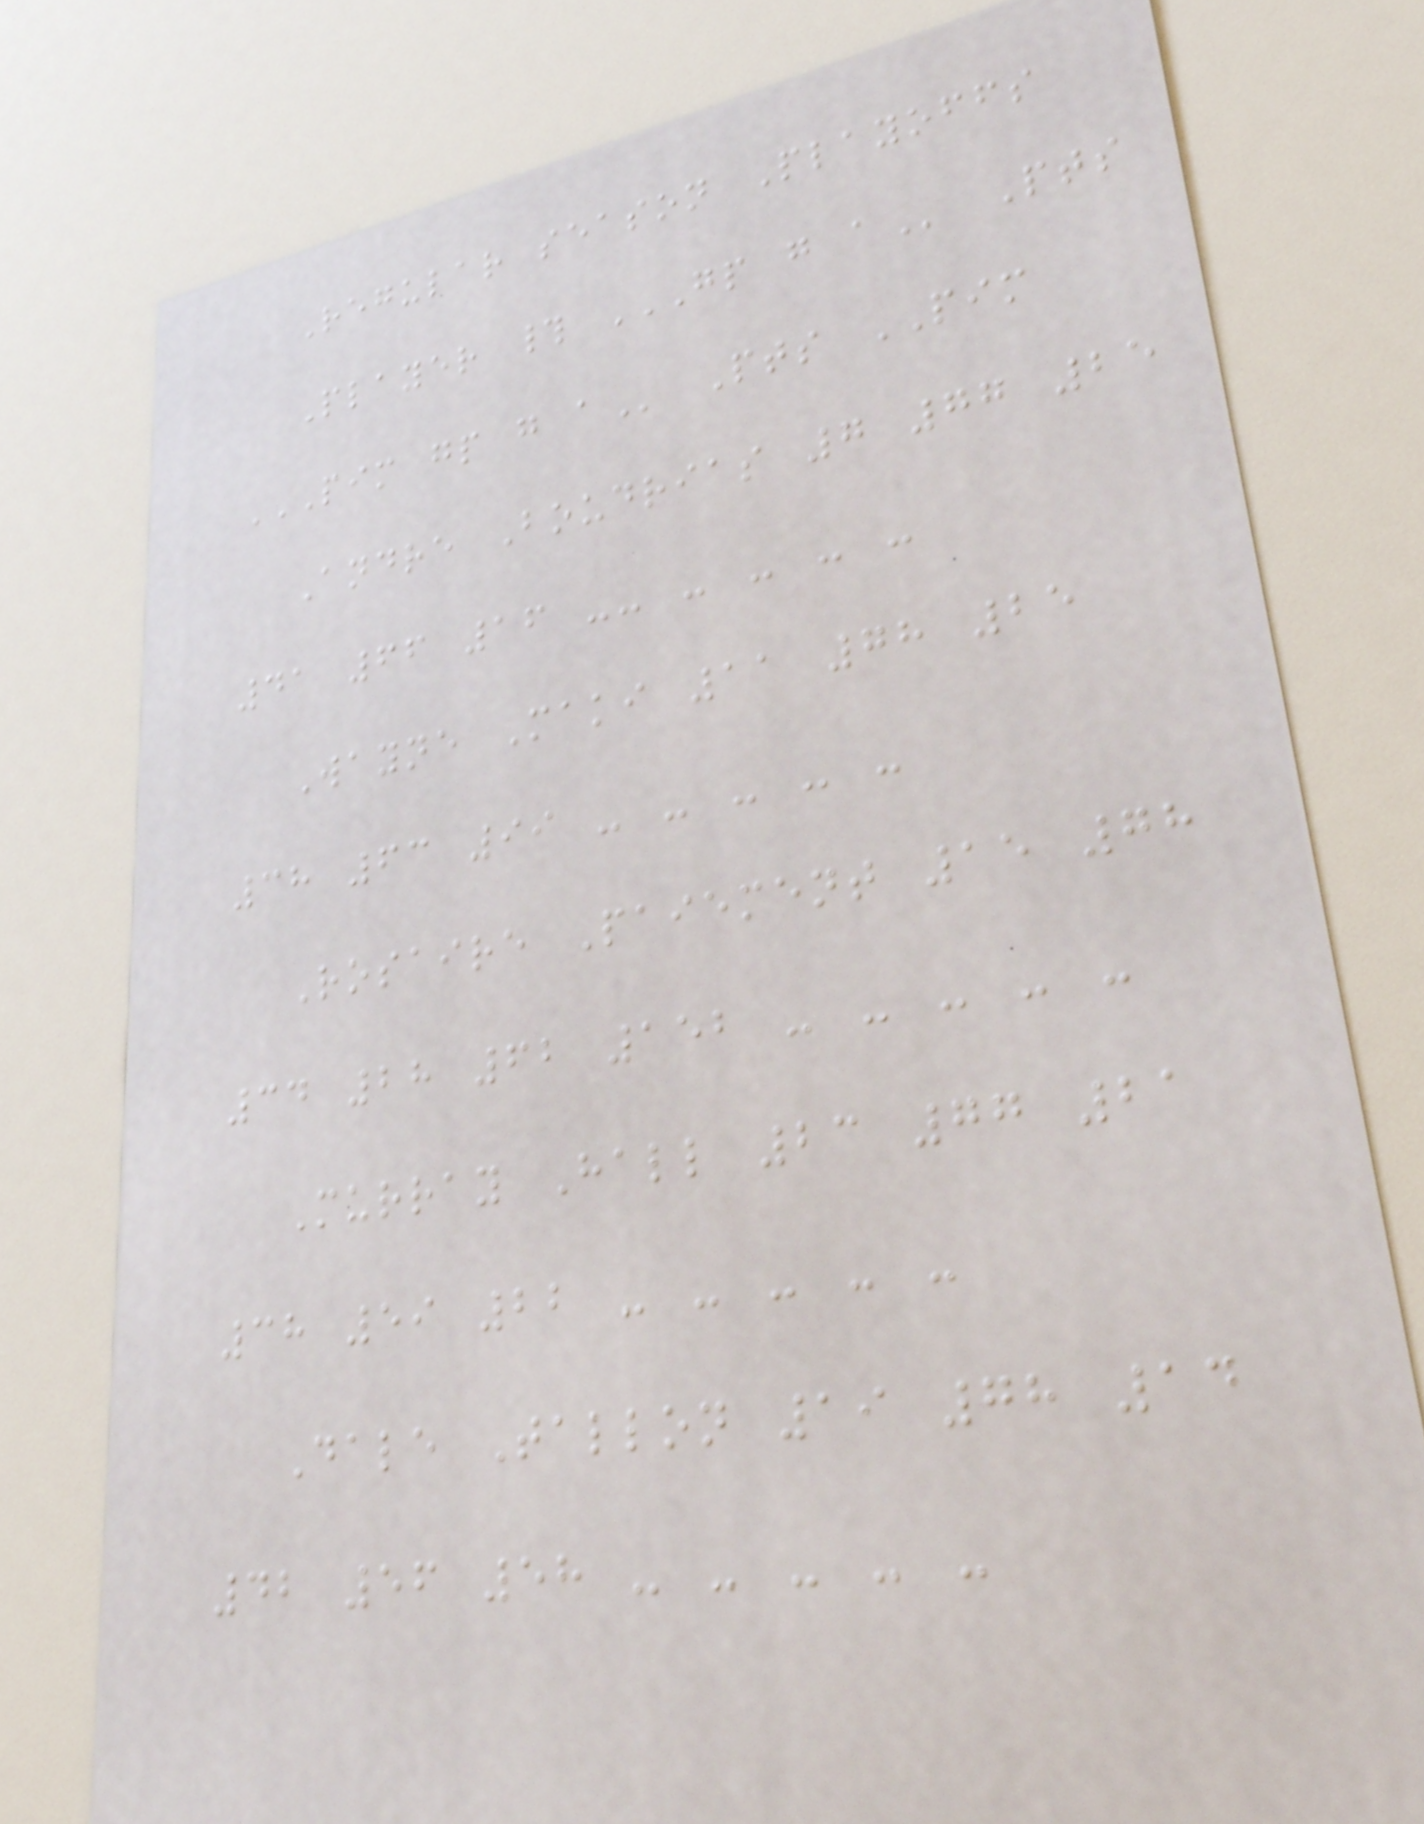Regular season Playoffs
Player # GP G A Pts
PIM GP G A Pts PIM
Andre Boudrias 7 77 25
41 66 16 -- - - - -
Wayne Maki 11 78 25
38 63 99 - - - - -
Rosaire Paiement 15 78
34 28 62 152 - - - - -
Murray Hall 23 77 21
38 59 22 - - - - -
Dale Tallon 19 78 14
42 56 58 - - - - -
